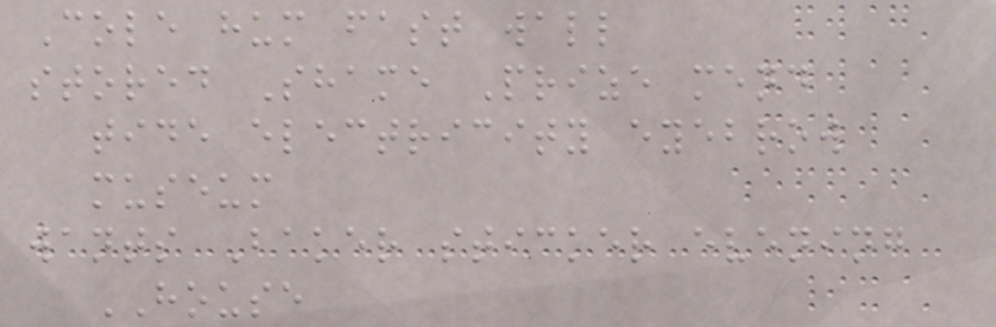Cole hum fast wall
stored Shame Prize mend
tide electricity eyebrow
museum
wants Baker sticker evening
HOUSE
